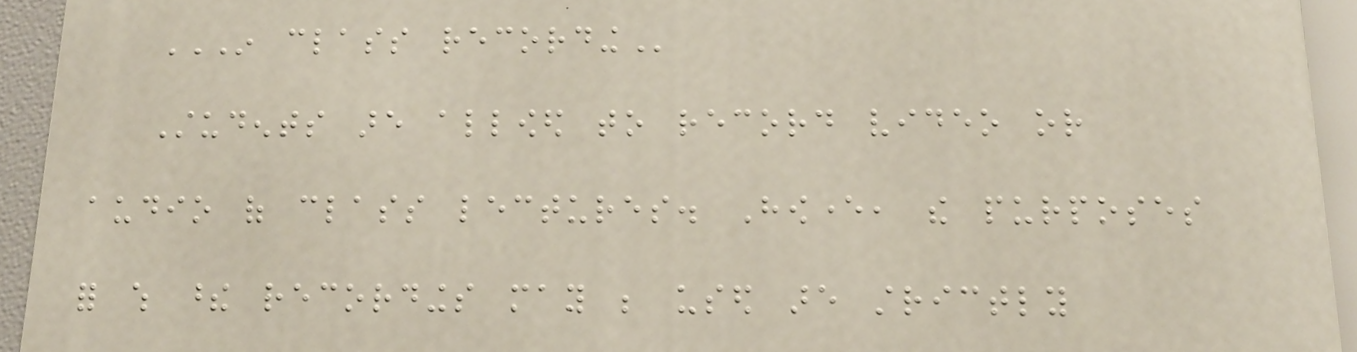IN CLASS RECORDING
Students are allowed to record video or
audio of class lectures. However, the purposes
for which these recordings may be used are strictly
